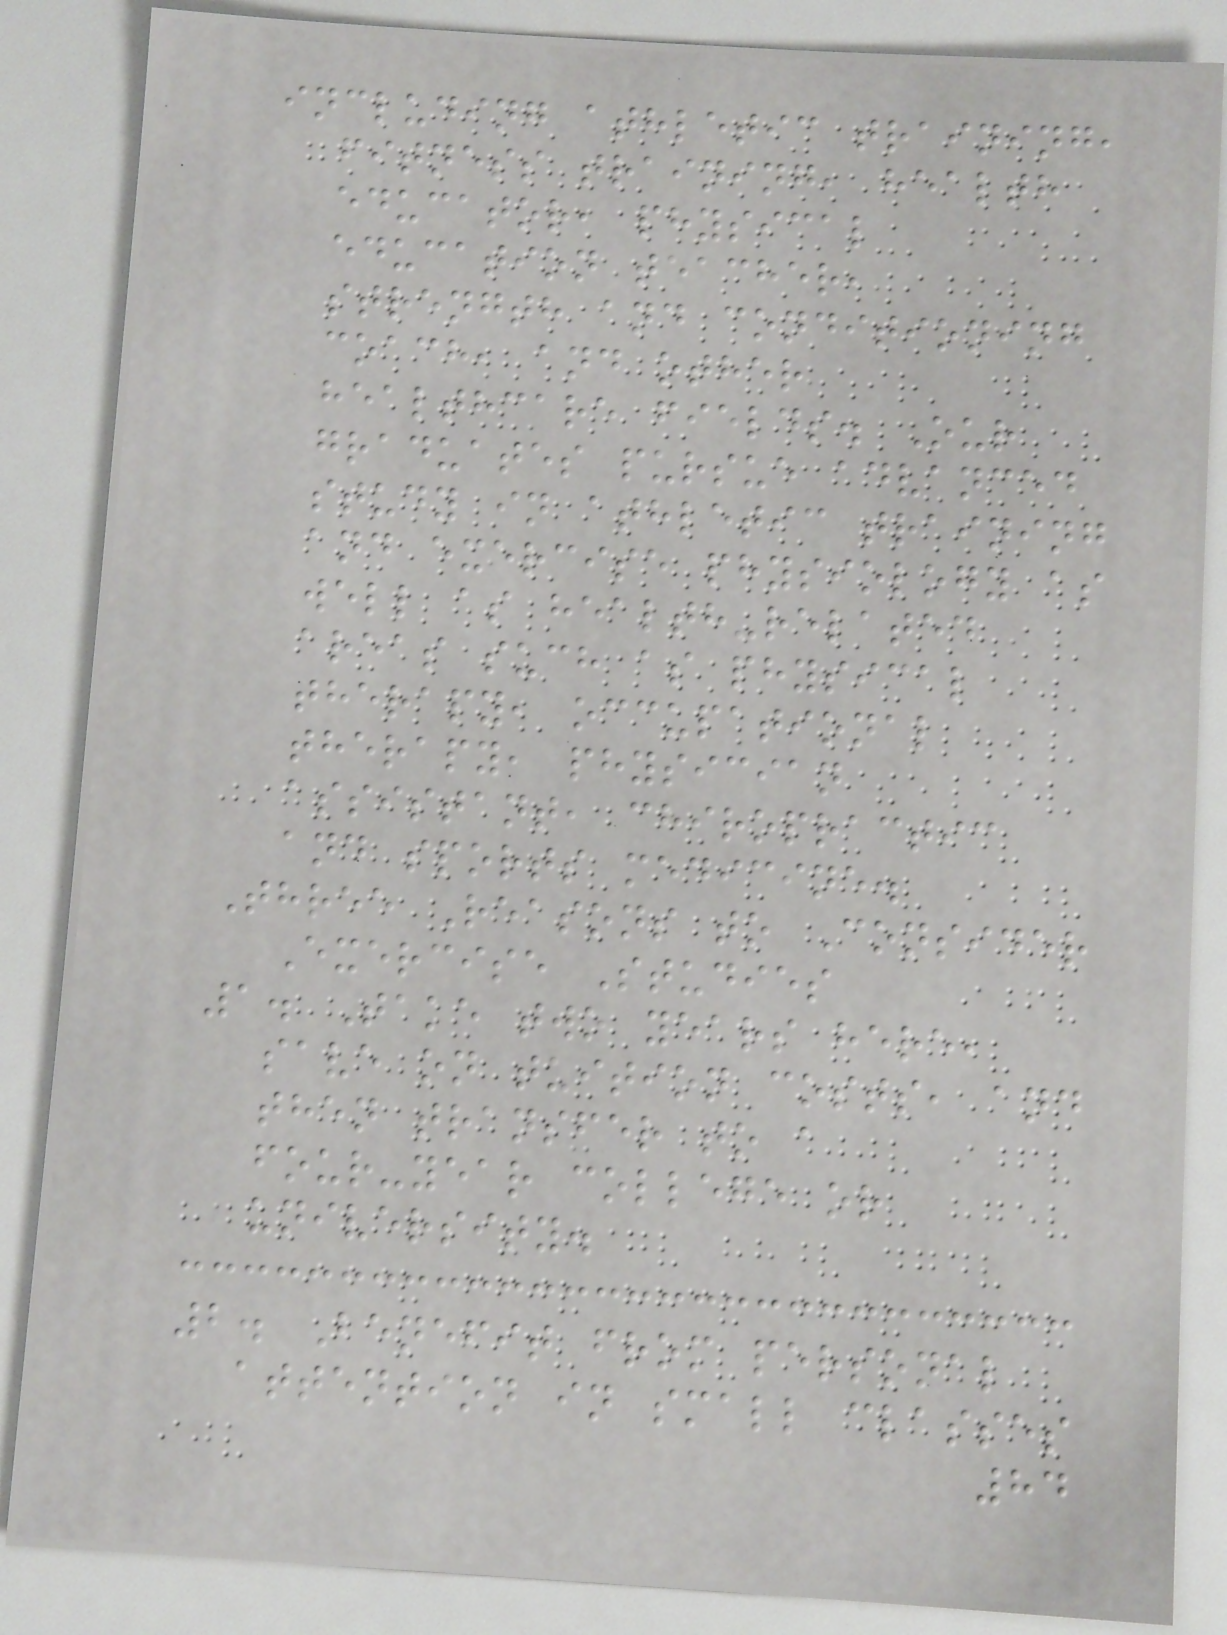including athletic training,
fitness training, health
educator, physical
education teacher,
strength and conditioning
coach, and other
healthcare fields. Our
graduates pursue advanced
study in athletic training
and exercise physiology as
well as health-related
areas such as physical
therapy, occupational
therapy, physician
assistant, chiropractic
and sports medicine.
Three Reasons to Consider
Exercise Studies
1. Take two years here,
save on tuition costs, and
then transfer to a
four-year college or
university.
2. Benefit from personal
attention in small classes
84
